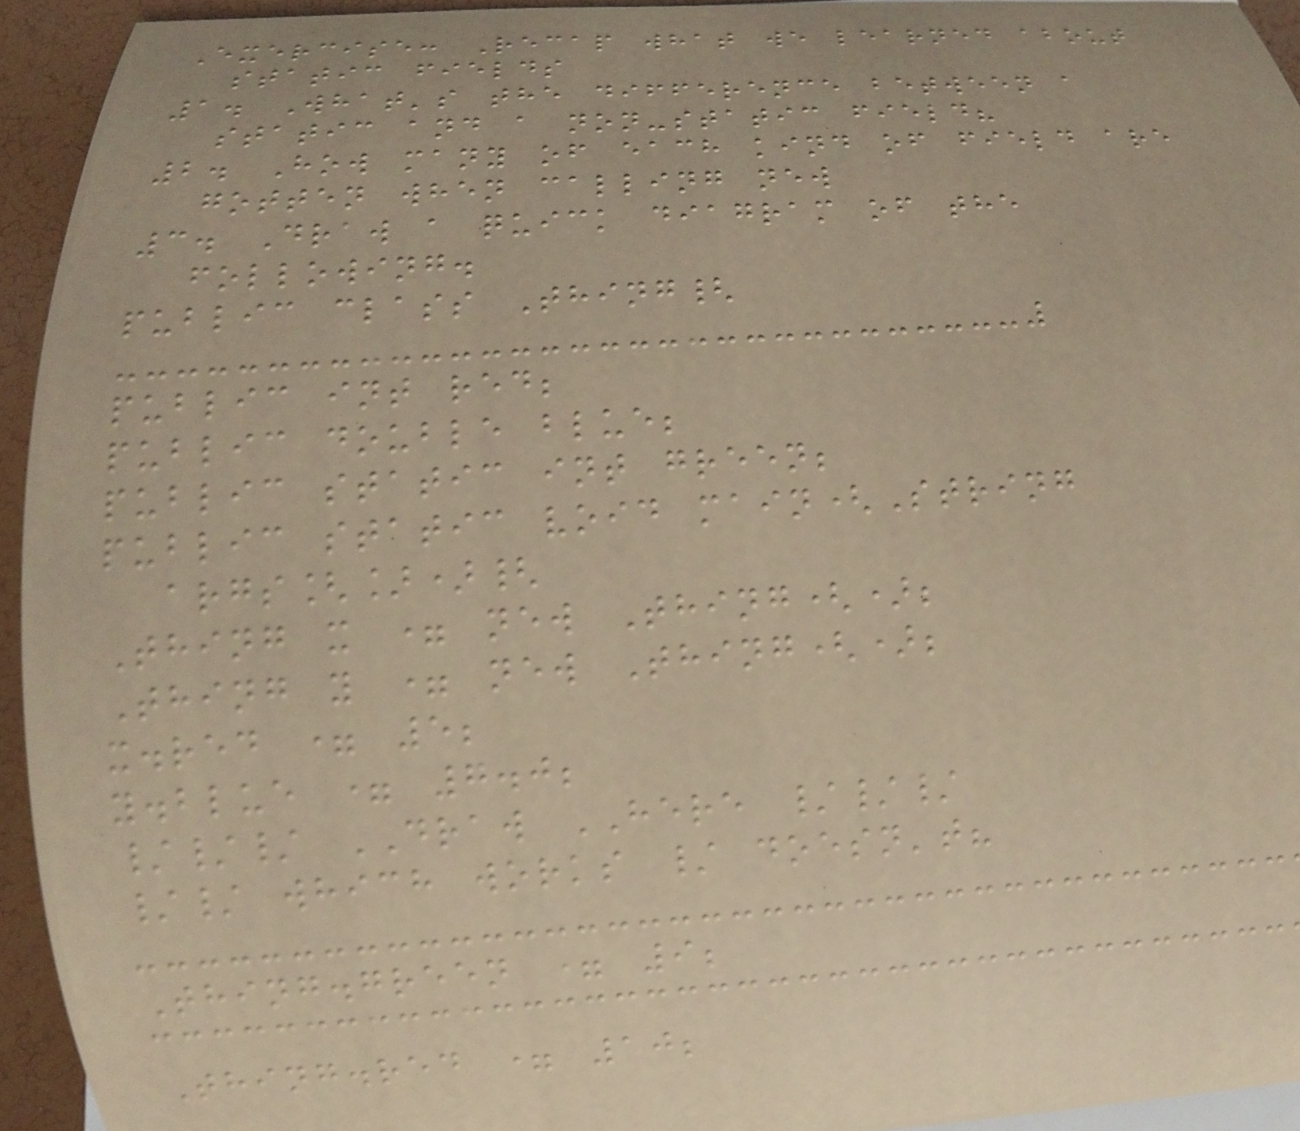Exercise: Recap what we learned about
static fields
1. What's the difference between a
static and a non-static field?
2. How many of each kind of field are
gotten when calling new
3. Draw a quick diagram of the
following.
public class Thing{
public int red;
public double blue;
public static int green;
public static void main(String
args[]){
Thing x = new Thing();
Thing y = new Thing();
x.red = 5;
y.blue = 7.0;
/// DRAW HERE ///
// which works / doesn't?
Thing.green = 9;
Thing.red = 10;
